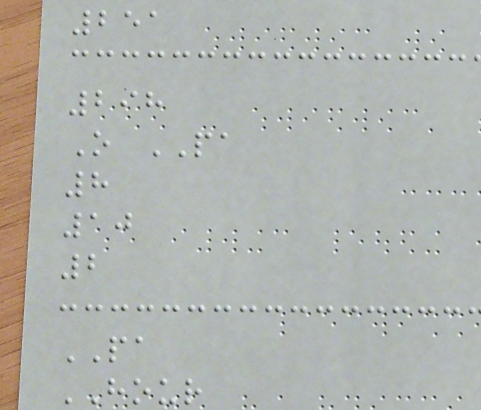251
298
O PA
8
10
2
PA
HOUR
